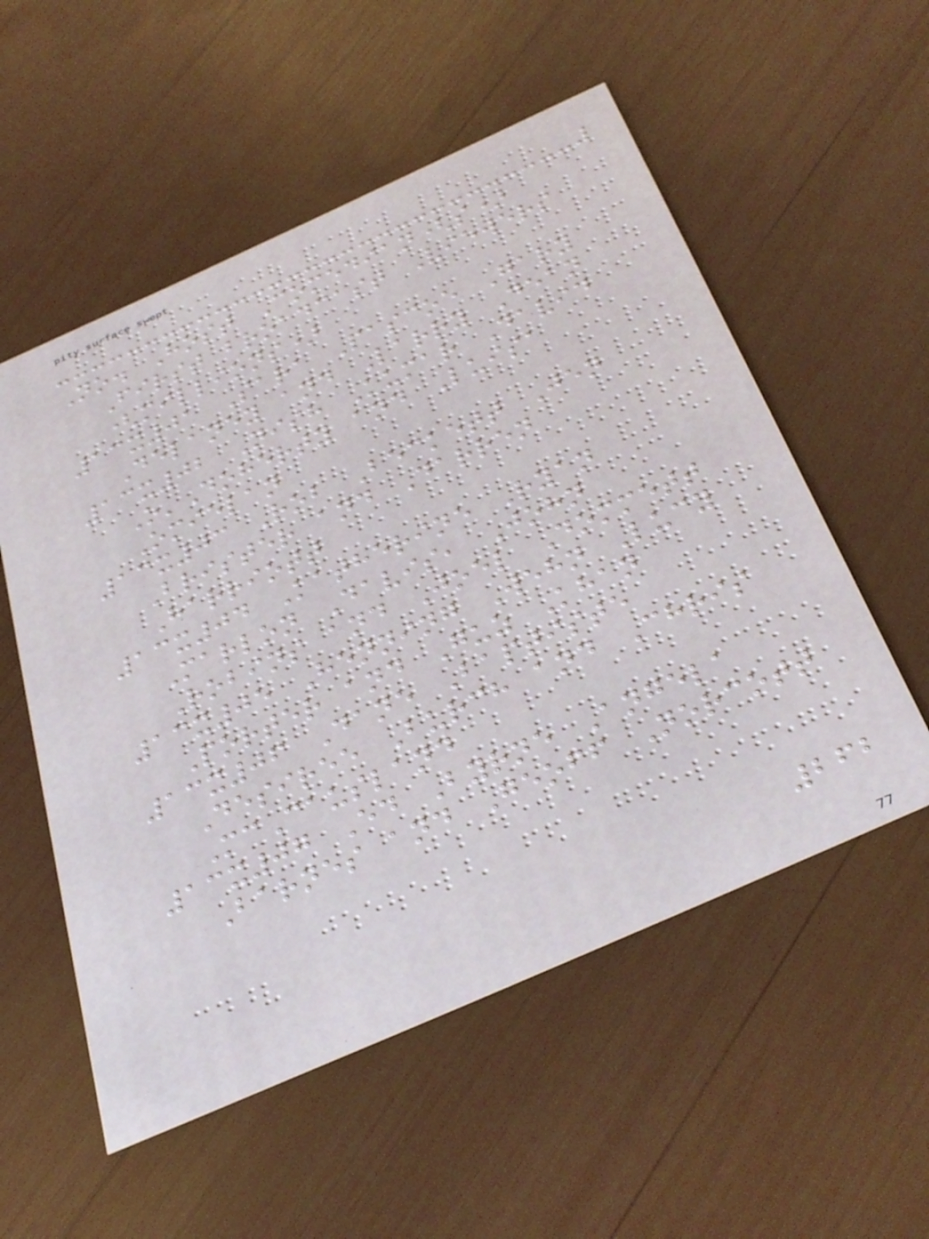No. Host Comedian(s)
First broadcast Viewers
(millions)
13x01 Sara Pascoe Gary
Delaney and Larry Dean
13x02 Nish Kumar David
O'Doherty and Luisa
Omielan
13x03 Rob Beckett Jen
Brister and Darren
Harriott
13x04 Katherine Ryan
Marlon Davis, John
Robins and Joel Dommett
13x05 Henning Wehn Lucy
Porter and Guz Khan
13x06 Dane Baptiste
Desiree Burch and Chris
McCausland
13x07 Ed Byrne Angela
Barnes and Geoff Norcott
262
